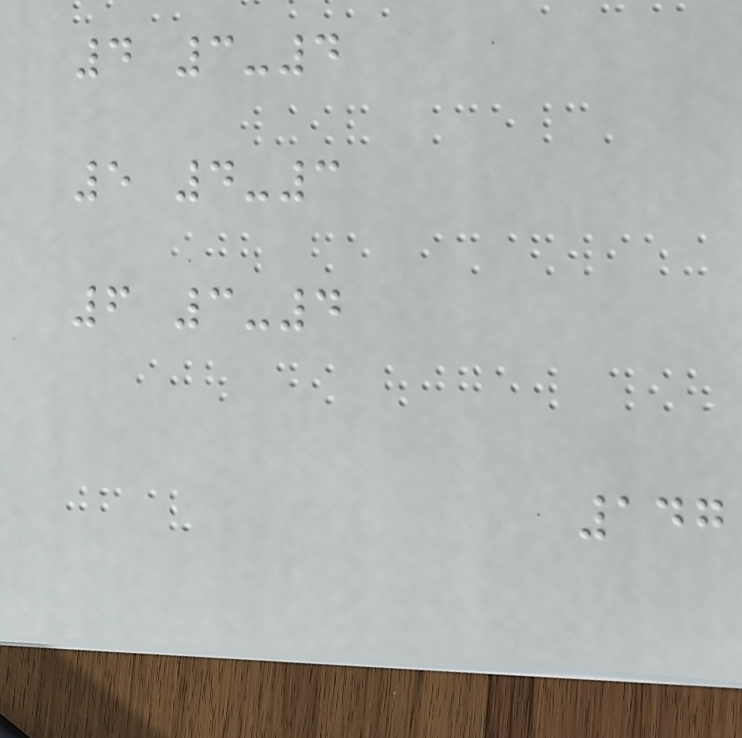4 3-4
5 4-3
6 3-4
147
